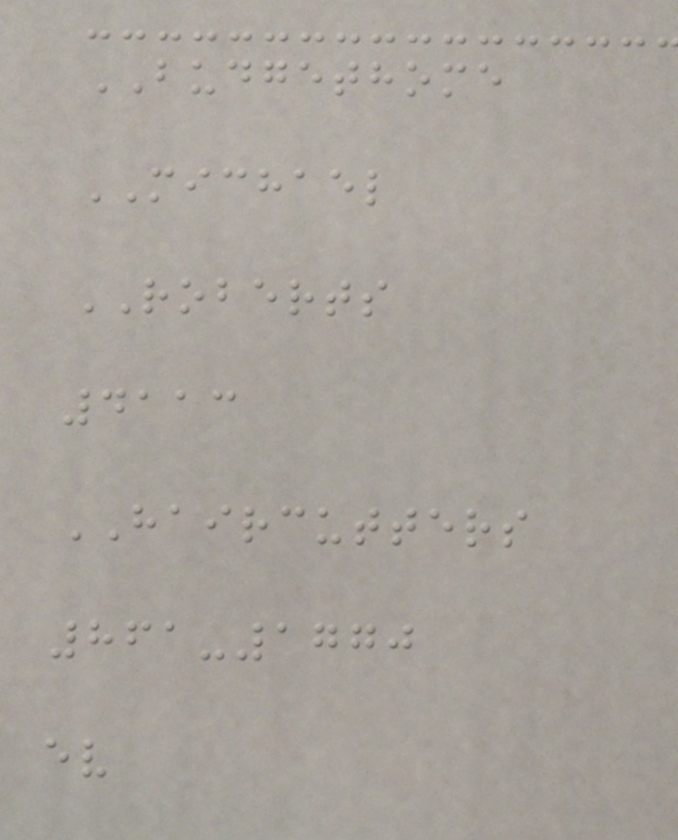BUDGETHOME
MICHAEL
ROBERTS
4113
HAIRCUTTERS
861-1770
ev
